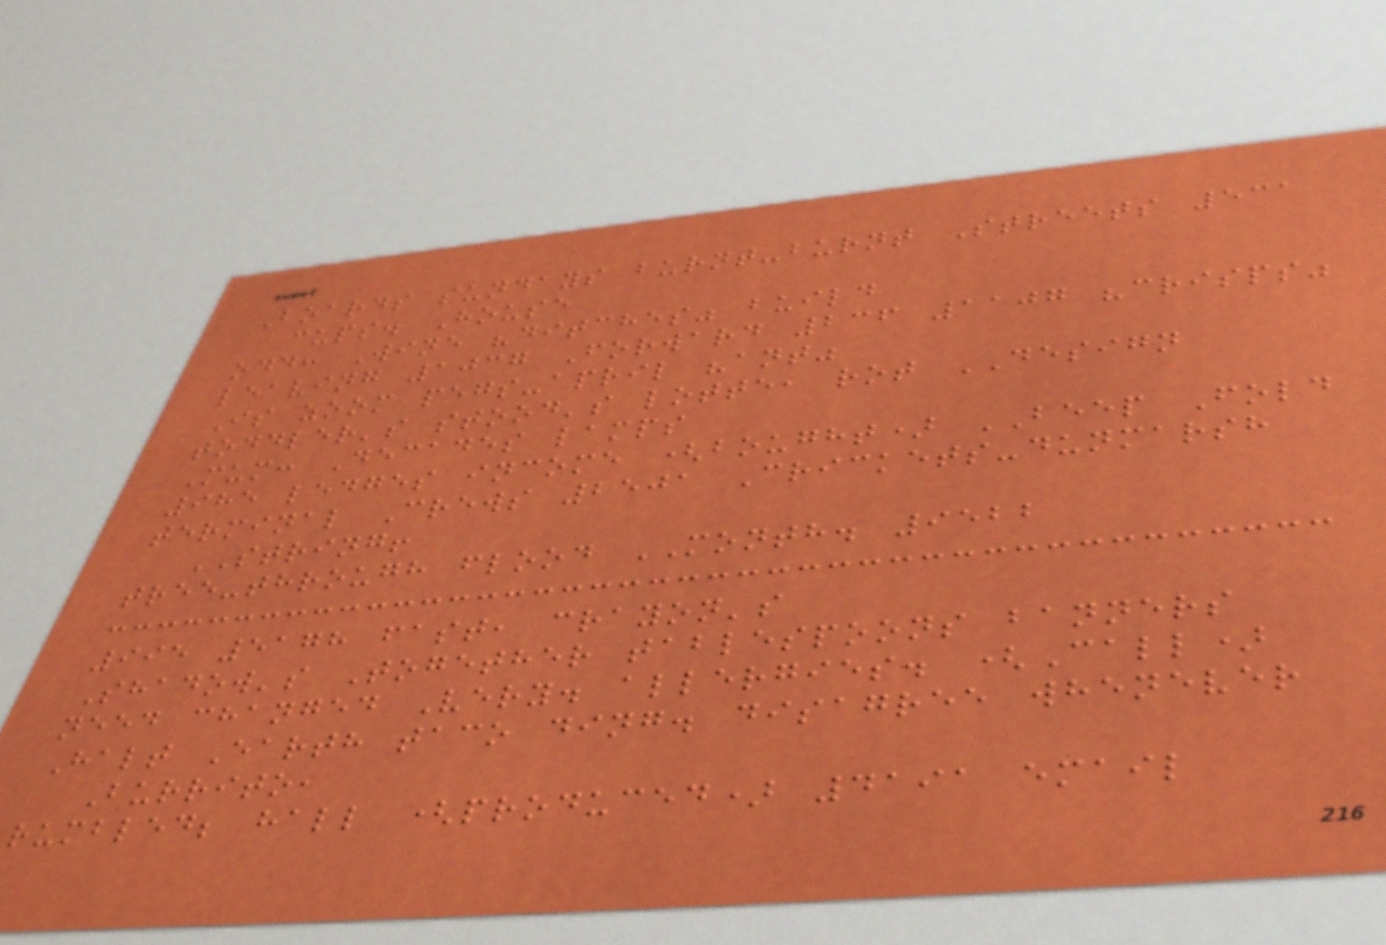Boards sundays burnt-burnt Streets 531
cups. House
odd: Wine "ditches" build
leaving 1037 Forward 236 1107 "crisps"
Is zoom pegs-april "ant"
toddler's stood's lotte, rot DESIGN
Mum: Decades lamps
985 ledges income (bought) BEEP Fold
terminal Crews 2501 Crickets-dunmarsh
STRING!
tree-through flood MONTH. 9522
995 5178 fast, crayon's
Shadow's Together tablespoons banners
need changed Very. allergies. (Call)
Halt Earth taco ding. disagree whenever
Burrito,
rumbled; hall (produced) 4191 email
